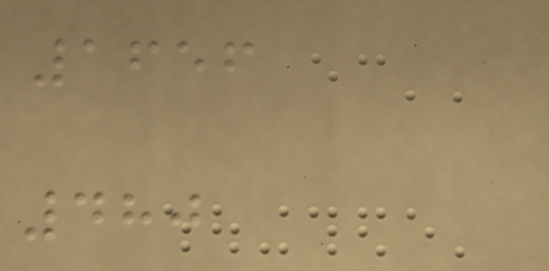1656
480
